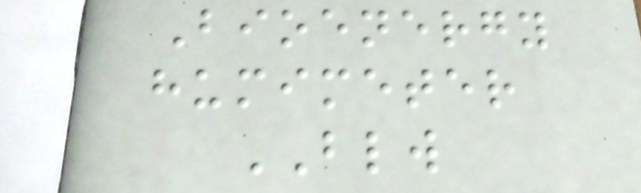Bioenergy
humimeter
BLW
